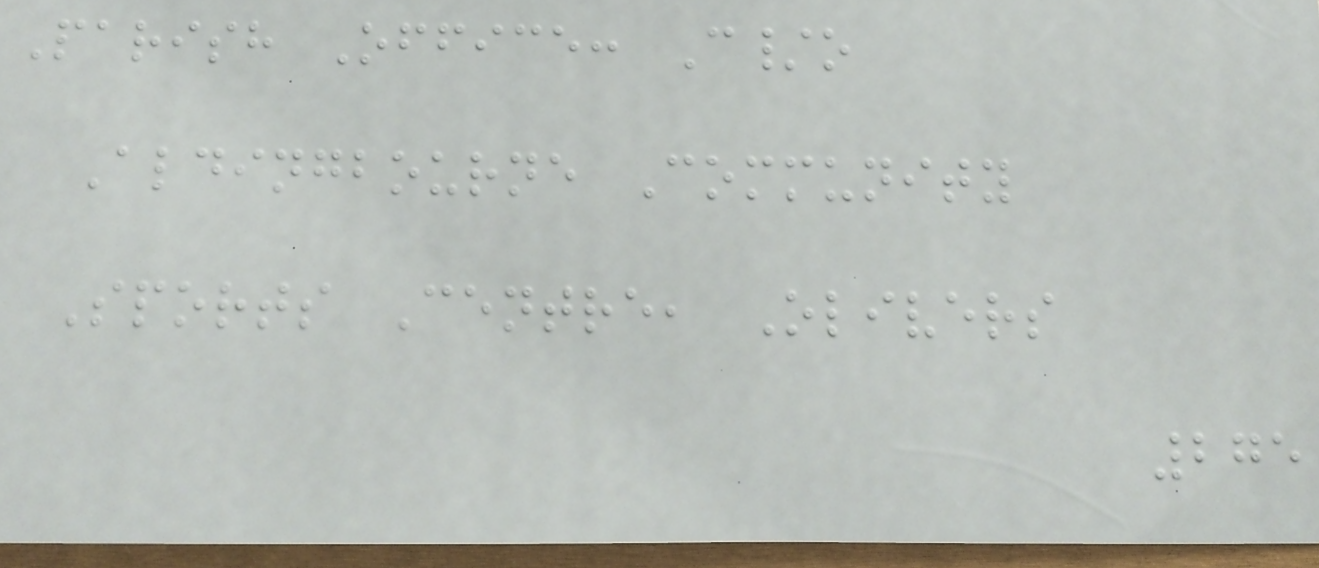Parish Office: C/o
Aldingbourne Community
Sports Centre, Olivers
275
